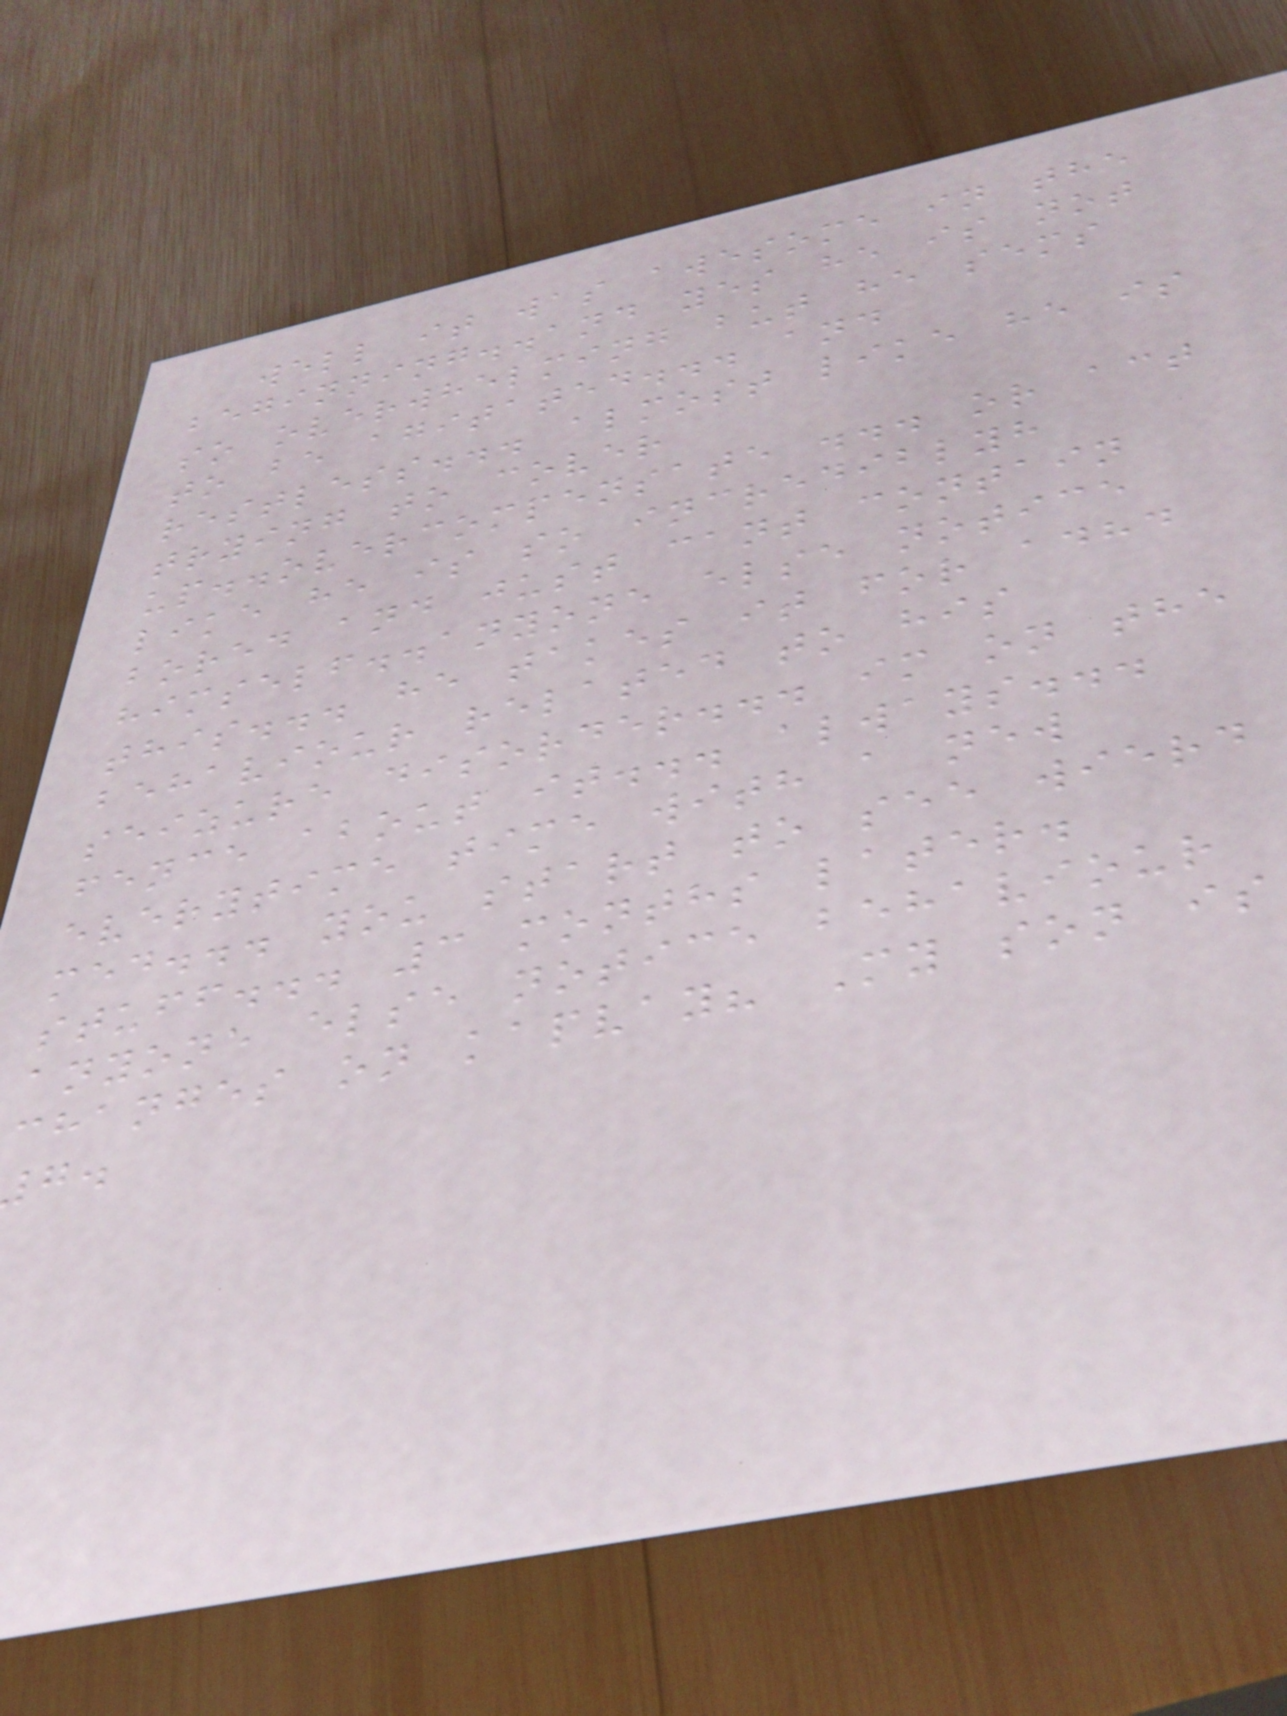well it was awesome in the
beginning..and yes he is not
so overwhelming but he sems
to be agitated... and
restless... almost like he is
trying to cover
up..overcompensate ... or act
like he is so incrediblyh
bored and just cant contain
himself..anyone else notice
this... he takes it for adhd
behaviour related to his
seizure disorder... im on the
fence about it... always...
everytime time with a new
med... you start to see wierd
stuff... 3 months later.
anyone else notice behaviour
changes on kapvay? My son is
